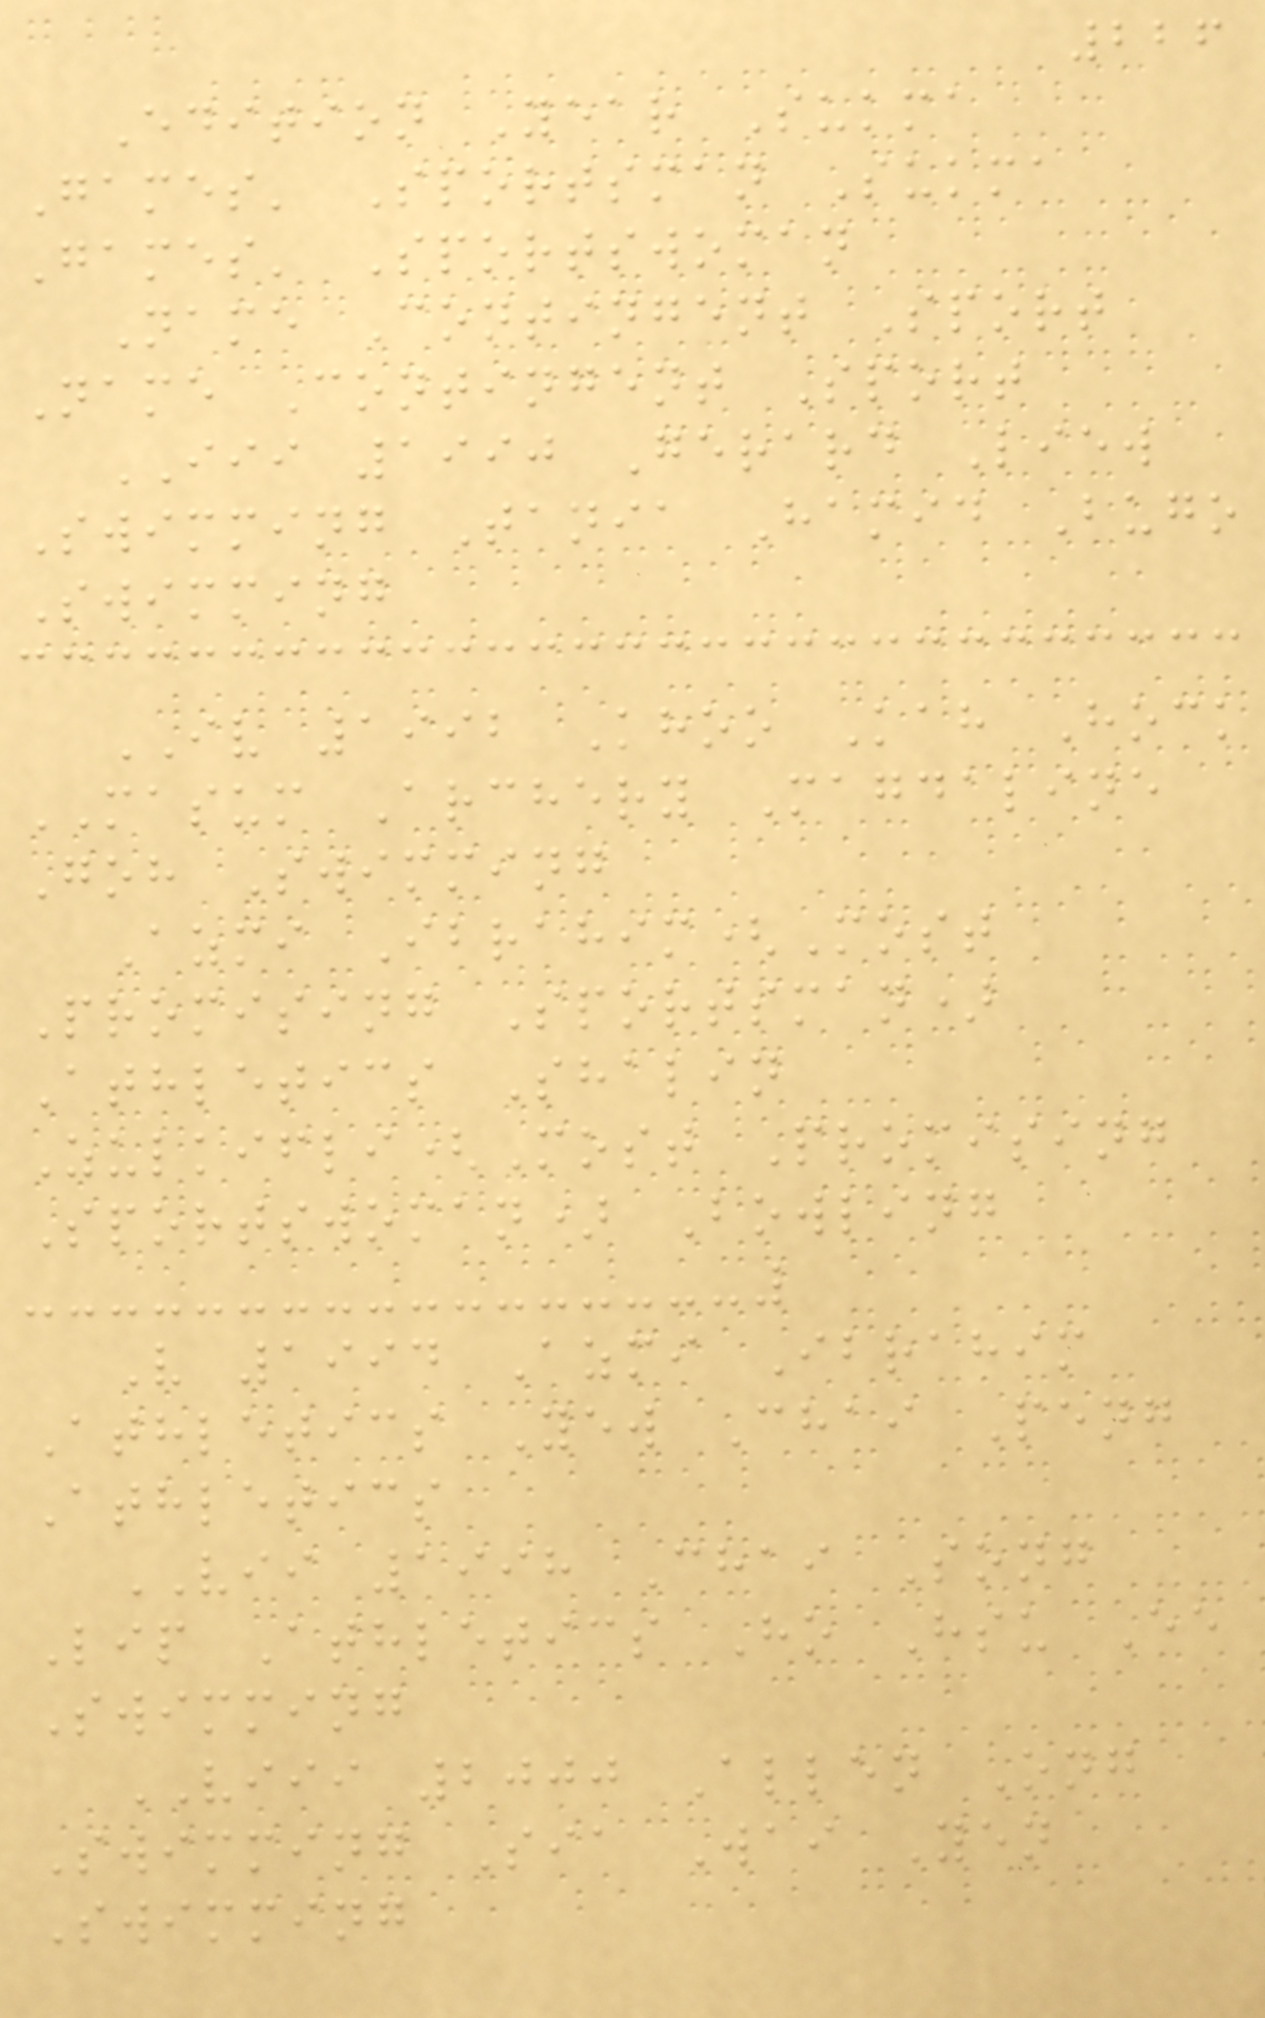226
Edition Year Sukma
Games' Sportsman Sukma
Games' Sportswoman
Name Contingent Sport
Name Contingent Sport
III 1990 Gerard Liew
Swimming Tania Hamid Bugo
Swimming
IV 1992 Khoo Kah Hock
MASUM Archery Magdaline
Goh Swimming
Azmi Ibrahim(Most
Promising Sportsman)
Athletics Shalin
Zulkifli(Most Promising
Sportswoman) Bowling
V 1994 Azmi Ibrahim
Athletics Yew Chai Peng
Athletics
VII 1998 Chai Song
Lip Athletics Ho Hsu Ee
Swimming
VIII 2000 Allen Ong
Swimming Sia Wai Yen
Swimming
